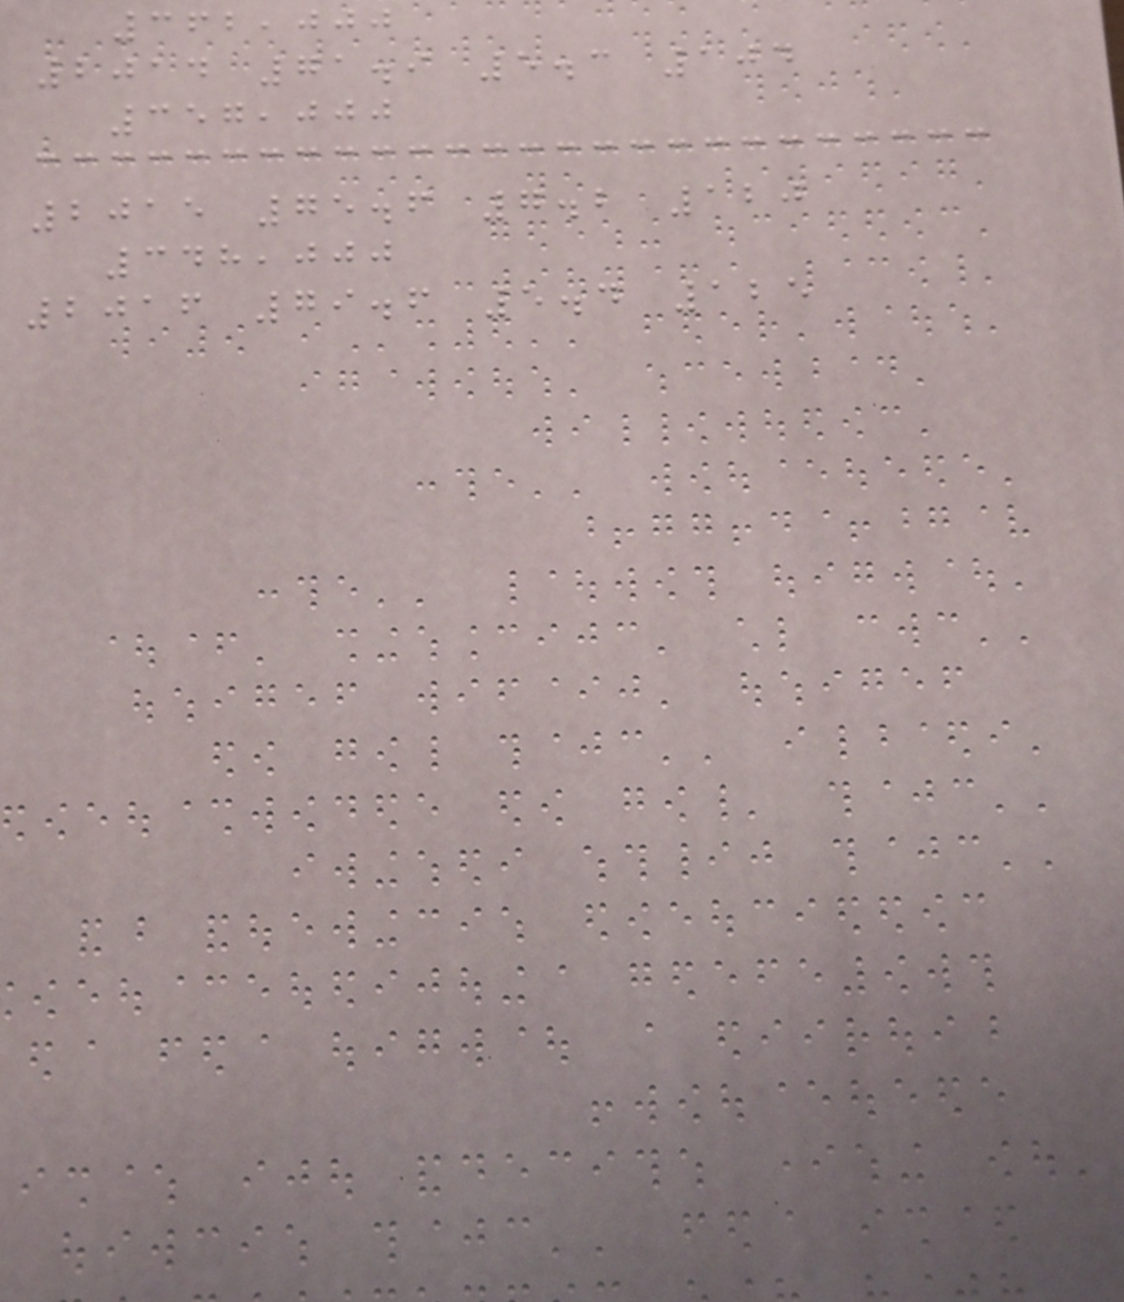362,000
2014 71.9 5.3 104
357,000
2015 75.6 7.2 120
348,000
2016 79.6 5.4 125
